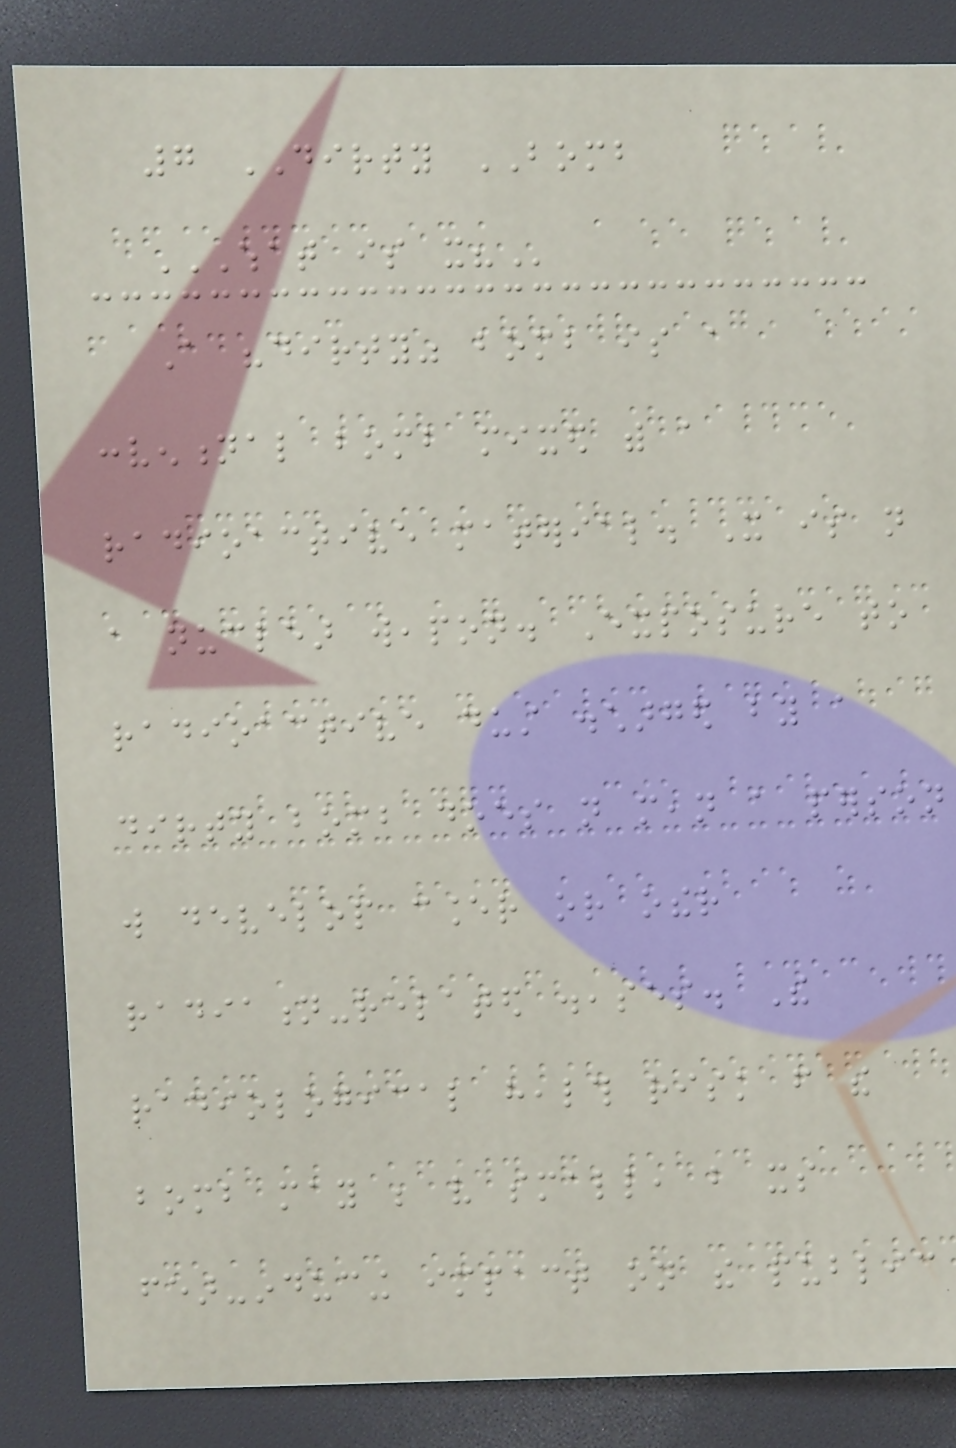7 DIRTY BOMB
WHAT IS IT?
A "dirty" bomb is a
conventional bomb mixed with a
radioactive material. It is not
a nuclear weapon. Exposure to
radioactive dust discharged by a
dirty bomb does not mean a person
will develop cancer or other
radiation-related diseases. The
radiological health risk from the
bomb may be very small, but its
fear-inducing impact on the public
